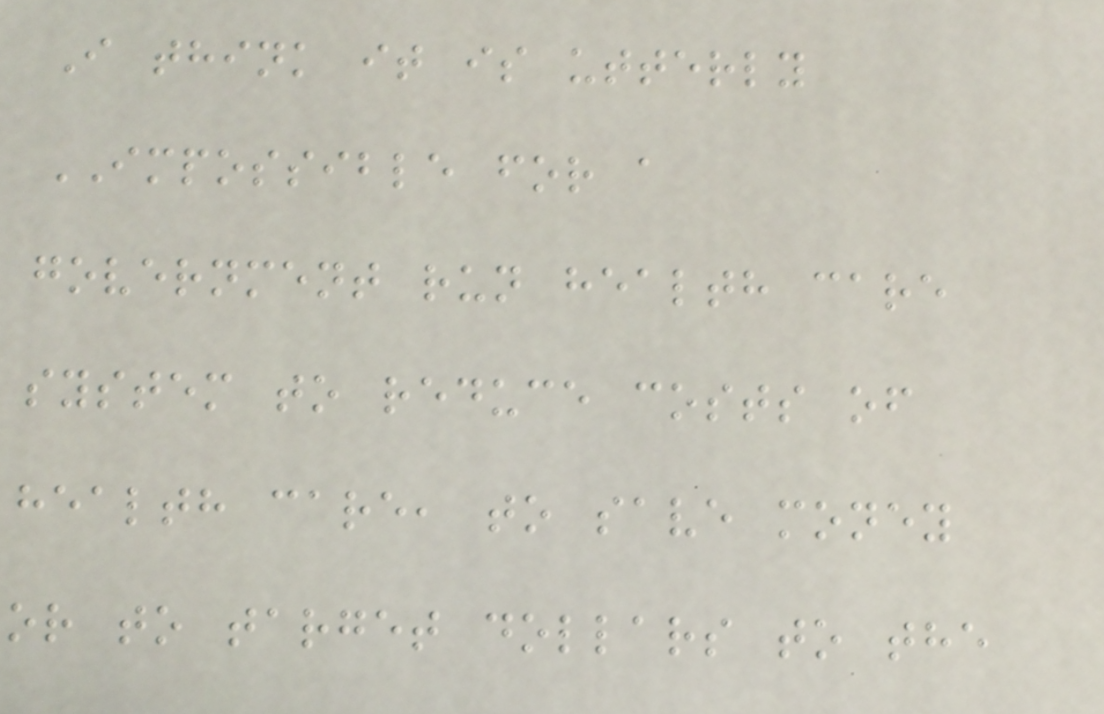I think it is utterly
IMPOSSIBLE for a
government run health care
system to reduce costs of
health care, to save money
or to target dollars to the
